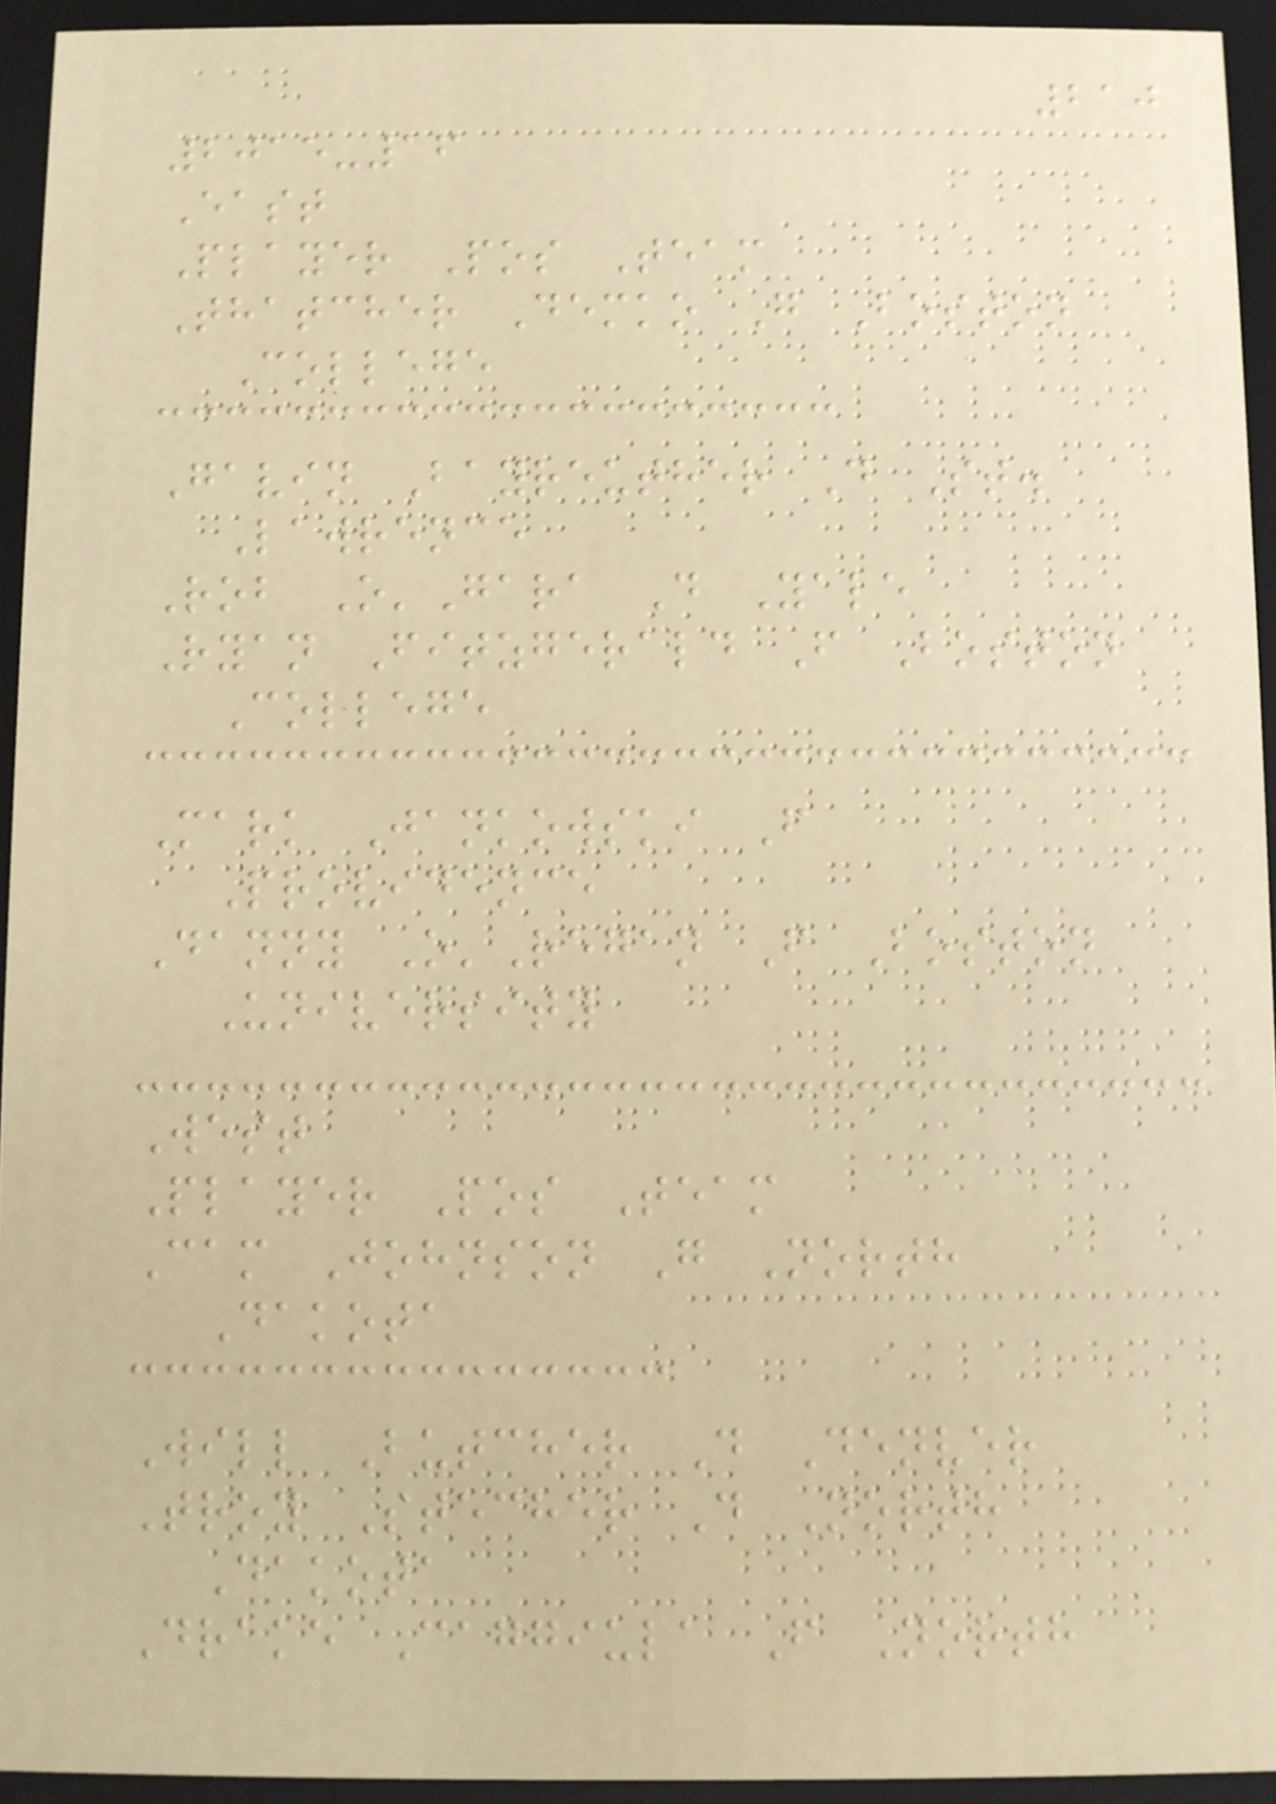210
2015-16
East
Player Pos Team
Thatcher Demko G Boston
College
Gavin Bayreuther D St.
Lawrence
Rob O'Gara D Yale
Ryan Fitzgerald F Boston
College
Mark Jankowski F
Providence
Danny O'Regan F Boston
University
West
Player Pos Team
Cam Johnson G North
Dakota
Will Butcher D Denver
Troy Stecher D North
Dakota
Drake Caggiula F North
